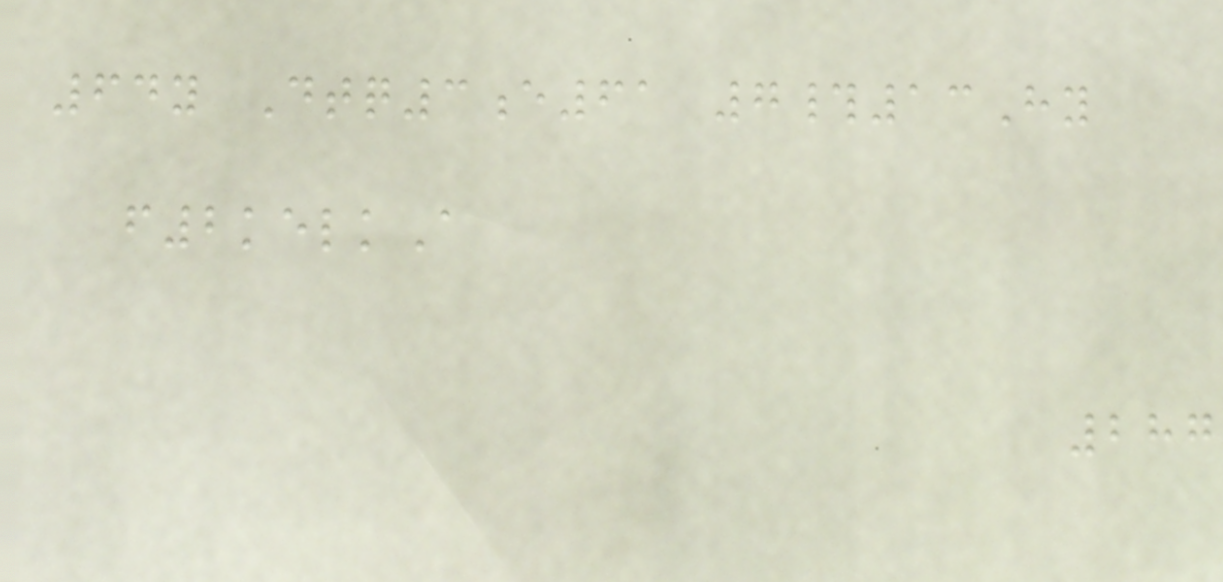64y Dtq3e61 7#13Hy
f2kelkA
287
